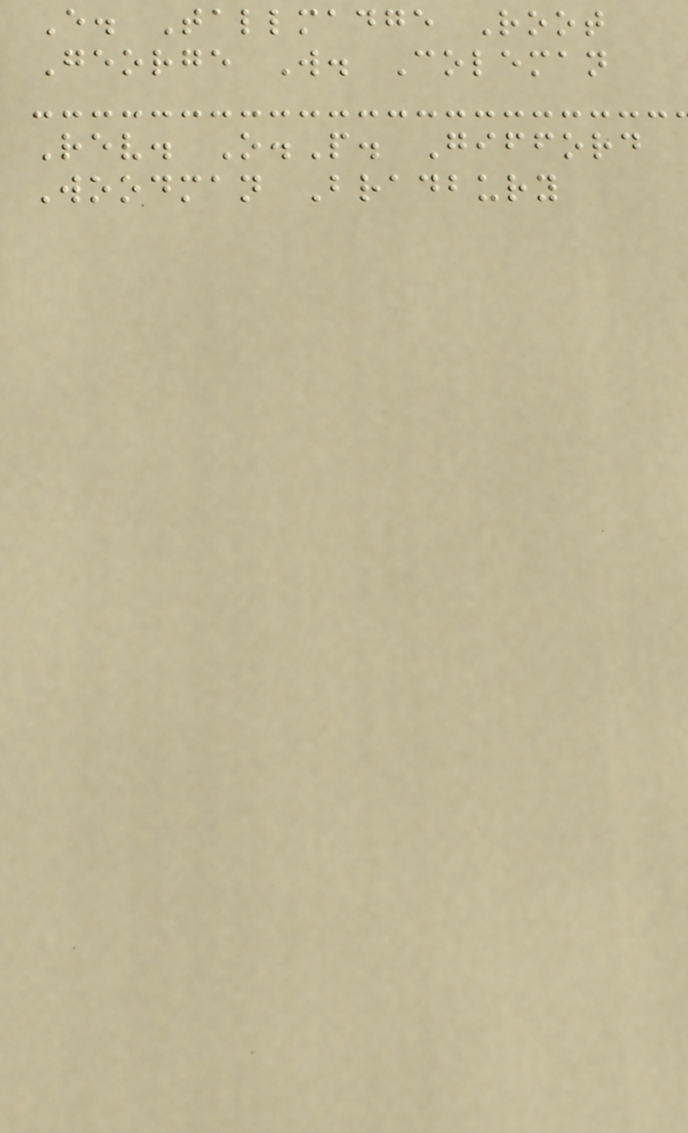E. Tallmadge Root
George W. Coleman
Rev. O.P. Gifford
Woodman Bradbury
